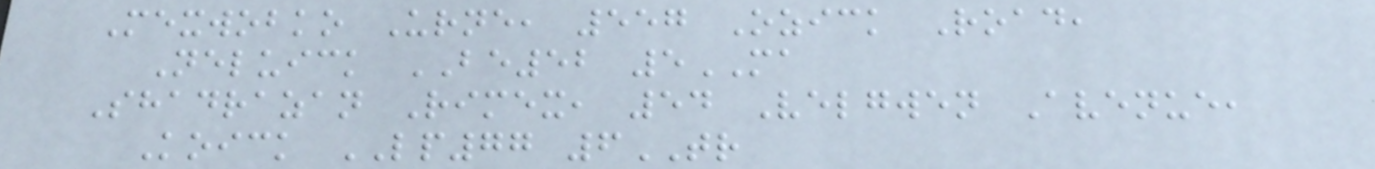Mexwobko Urne, 557 Ozick Road,
Neluick BE52 5MA
Shadrazan Rimex, 54 Velgwen Avenue,
Koick LP77 6TR
